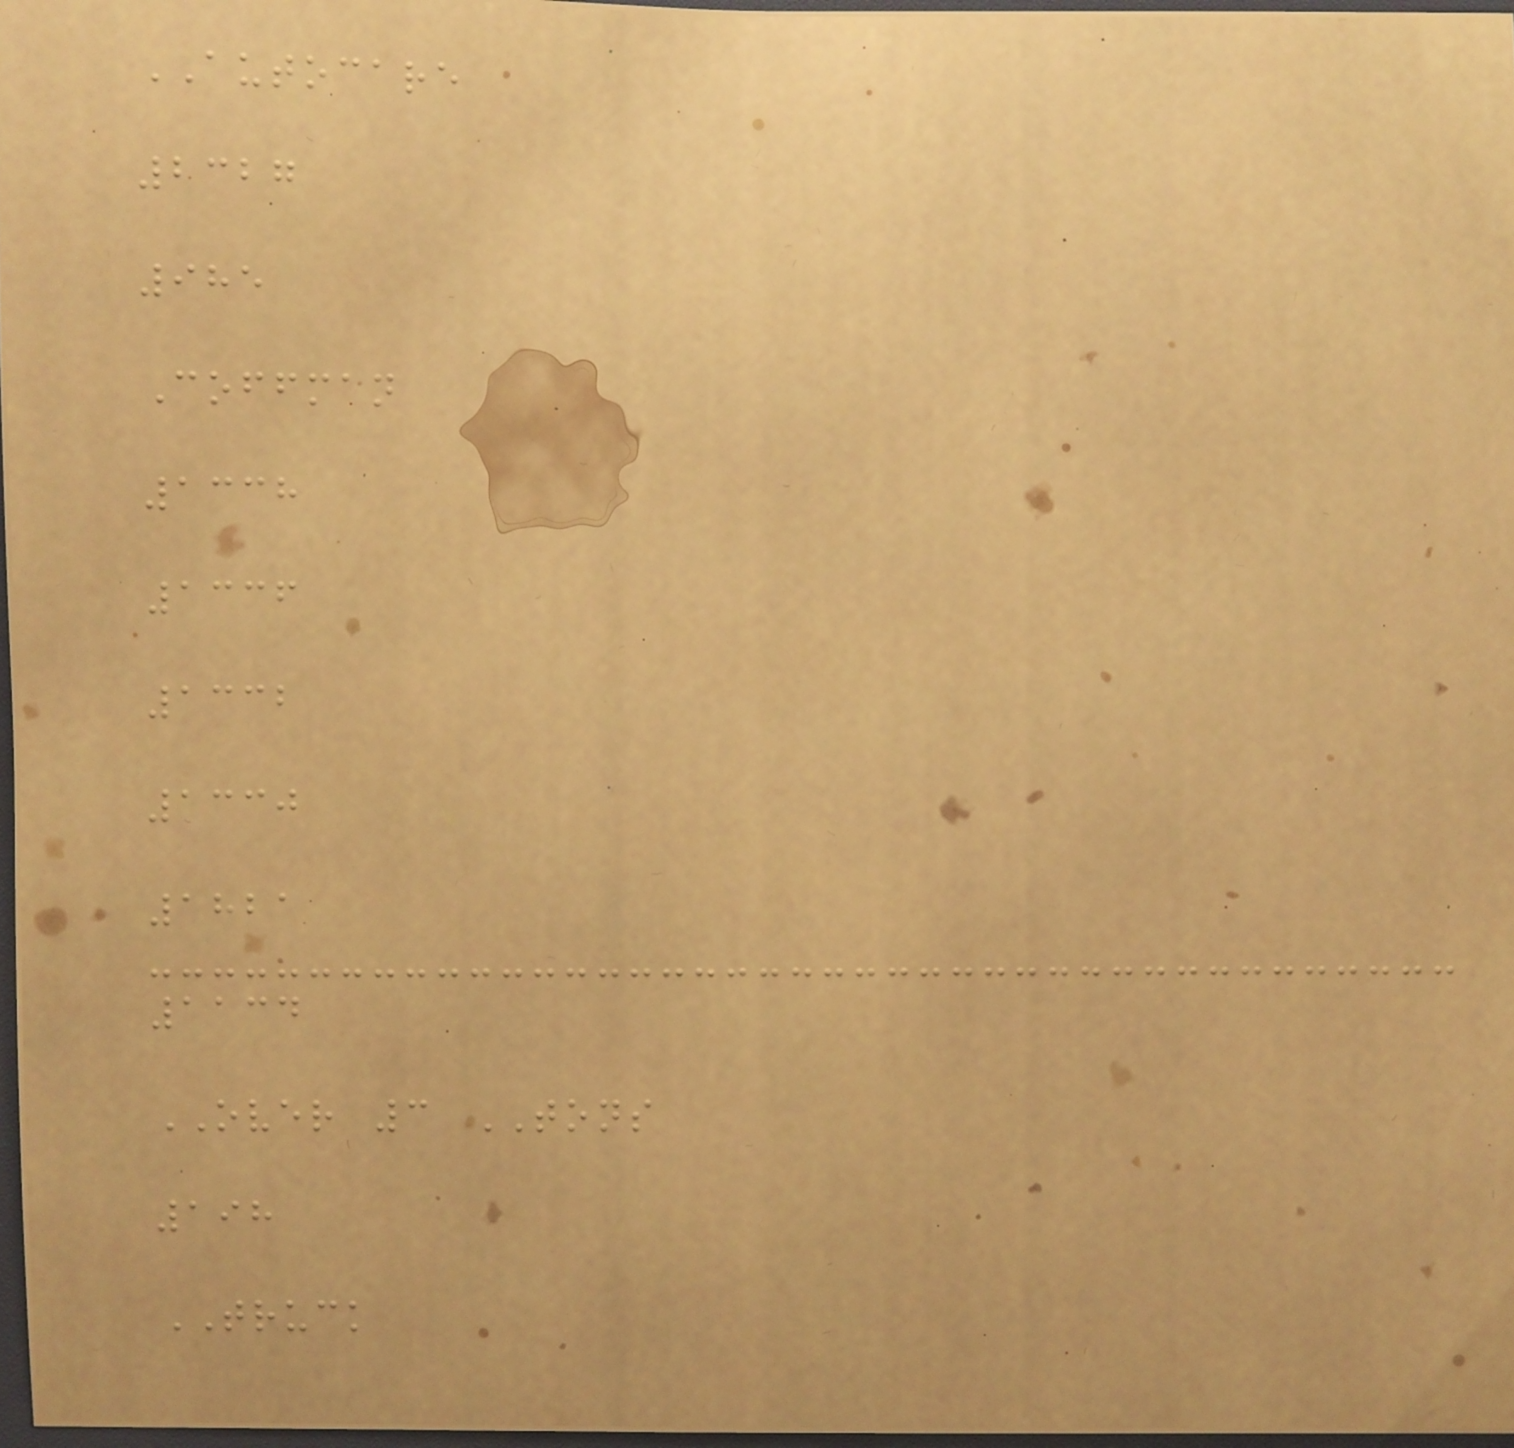AUTOCARE
2327
985
Coffman
1338
1336
1332
1330
1821
1134
OVER 3 TONS
198
TRUCK
